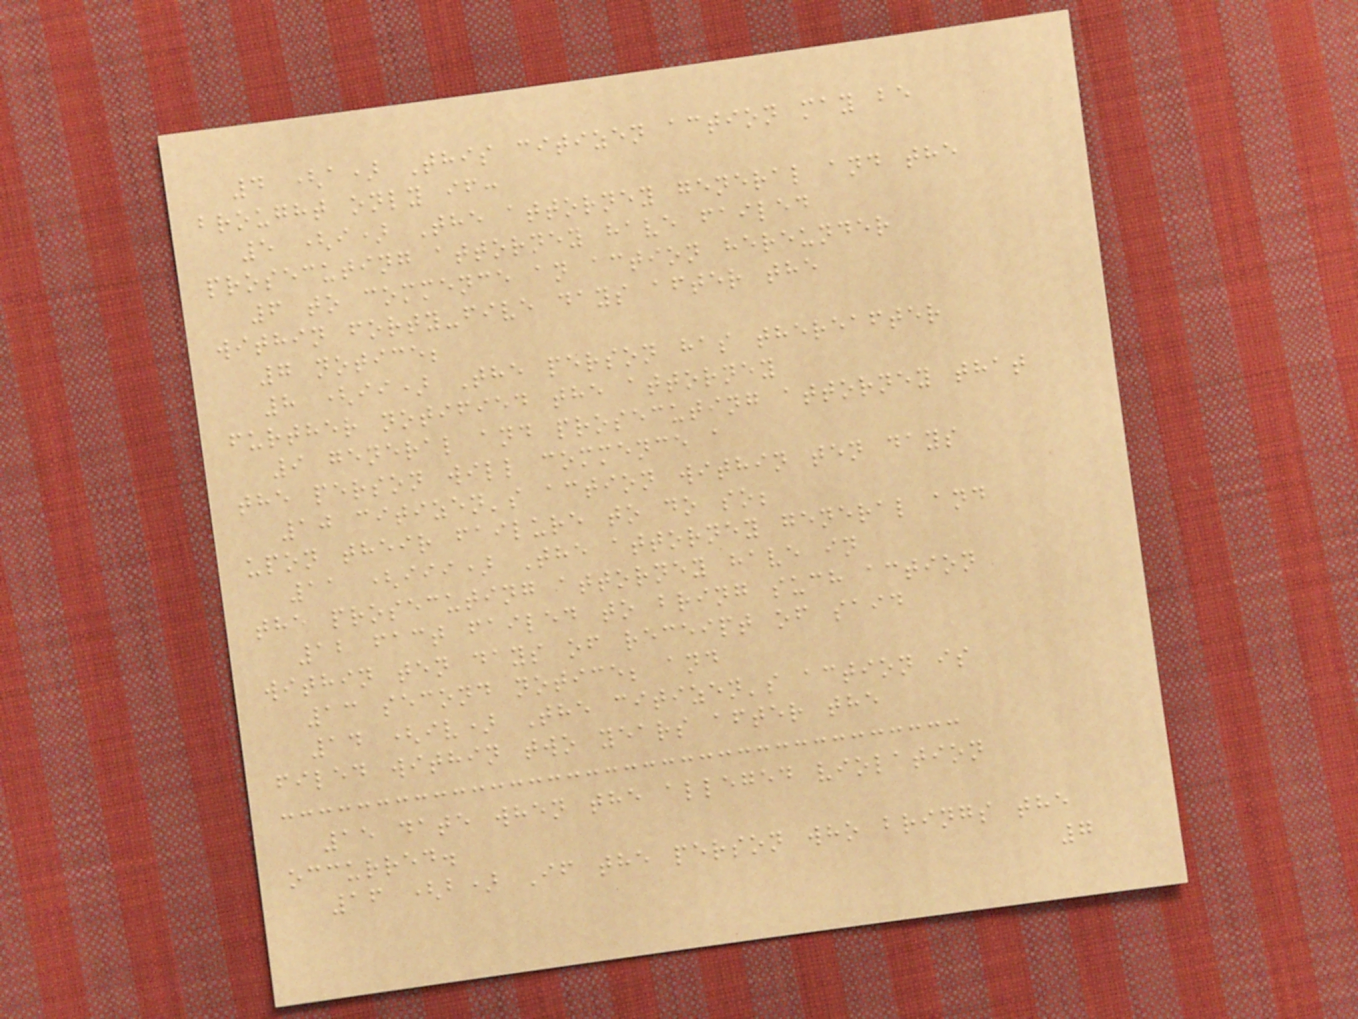4 (a) This citizen action may be
brought only if:
5 (i) The attorney general and the
prosecuting attorney have failed
6 to commence an action hereunder
within forty-five days after the
7 notice;
8 (ii) The person has thereafter
further notified the attorney
9 general and prosecuting attorney that
the person will commence a
10 citizen's action within ten days
upon their failure to do so;
11 (iii) The attorney general and
the prosecuting attorney have in
12 fact failed to bring such action
within ten days of receipt of said
13 second notice; and
14 (iv) The citizen's action is
filed within two years after the
15 date when the alleged violation
occurred.
16 (b) If the person who brings the
7
